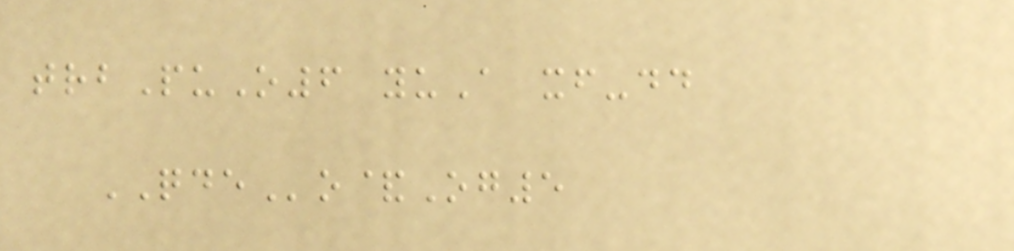trbPuO6 yuA xf-dd
QDEo&Og5
